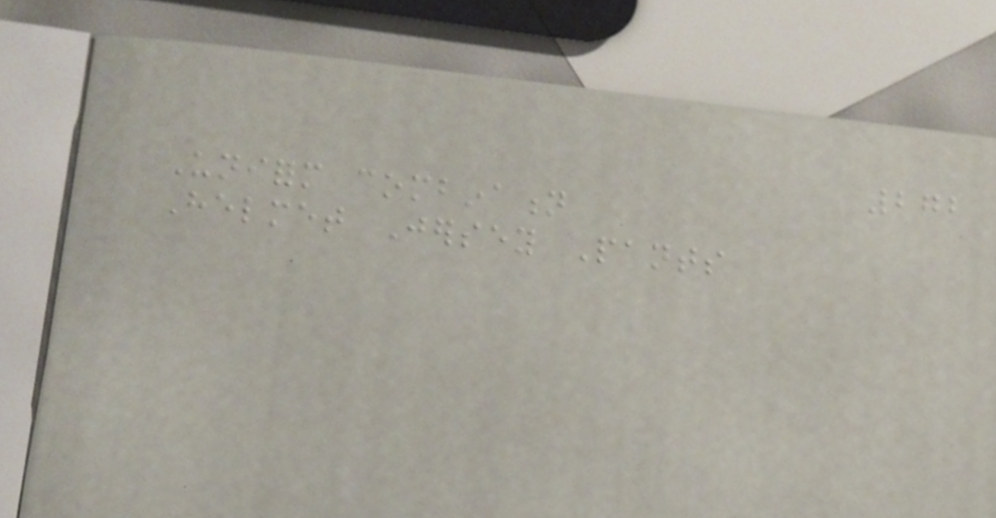272
Uniform combination
Helmet Jersey Pants
